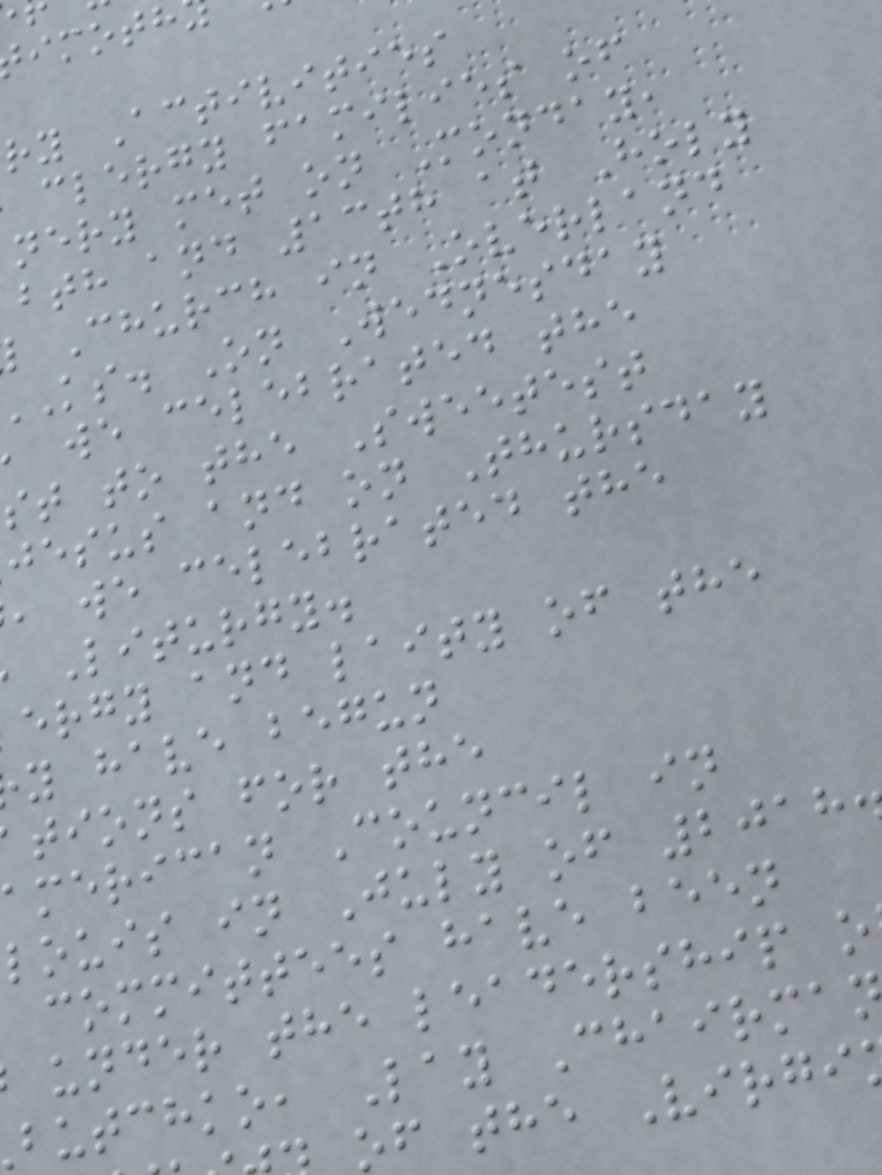ry Activities
clergy families of
nery met on Monday,
bth and 13th at Holy
Church in Overland
ks. On Wednesday
we celebrated the
st to the Sweetest
jesus and on Thursday
, we celebrated the
Liturgy.
ergy and laity of the
y have begun
tions for the
american Council in
louis in July of 2018
committees have been
under the leadership o
butchko, Lay Chairma
of the Virgi
